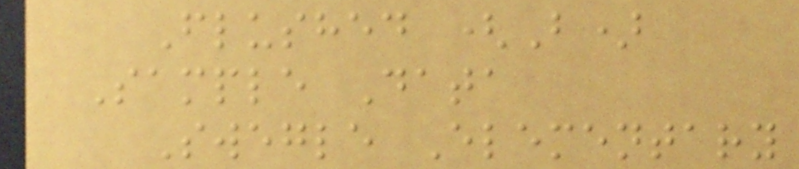Flushed (B)
Sample Data
Swegle Elementary
